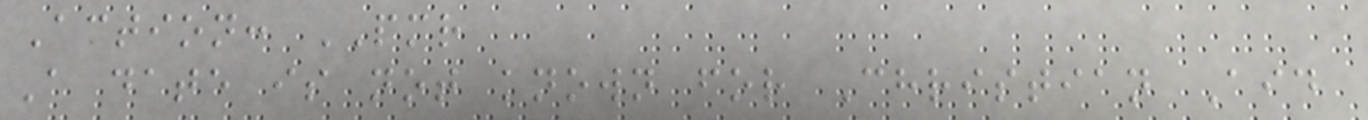Action: PMR
A date is not known for Christian Aid
